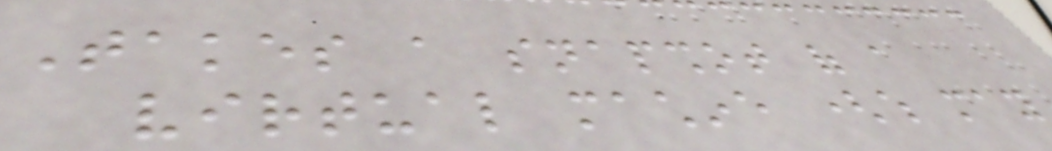Takes a snapshot of a
virtual machine (which may
